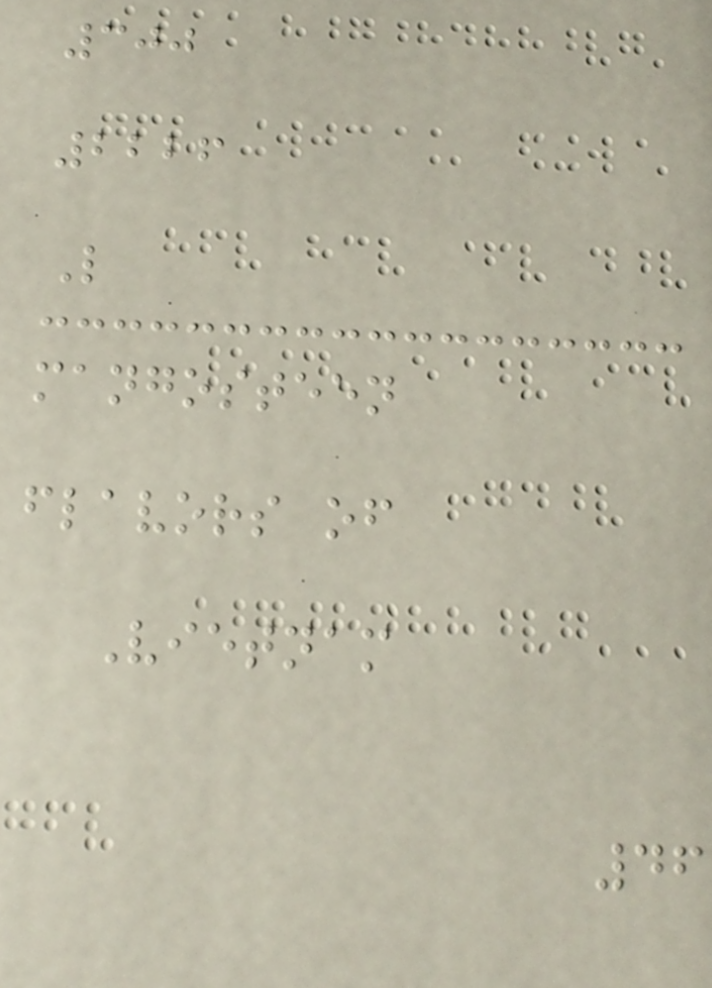300
2226
L
mangosteen
flavors of
Vietnam
46
